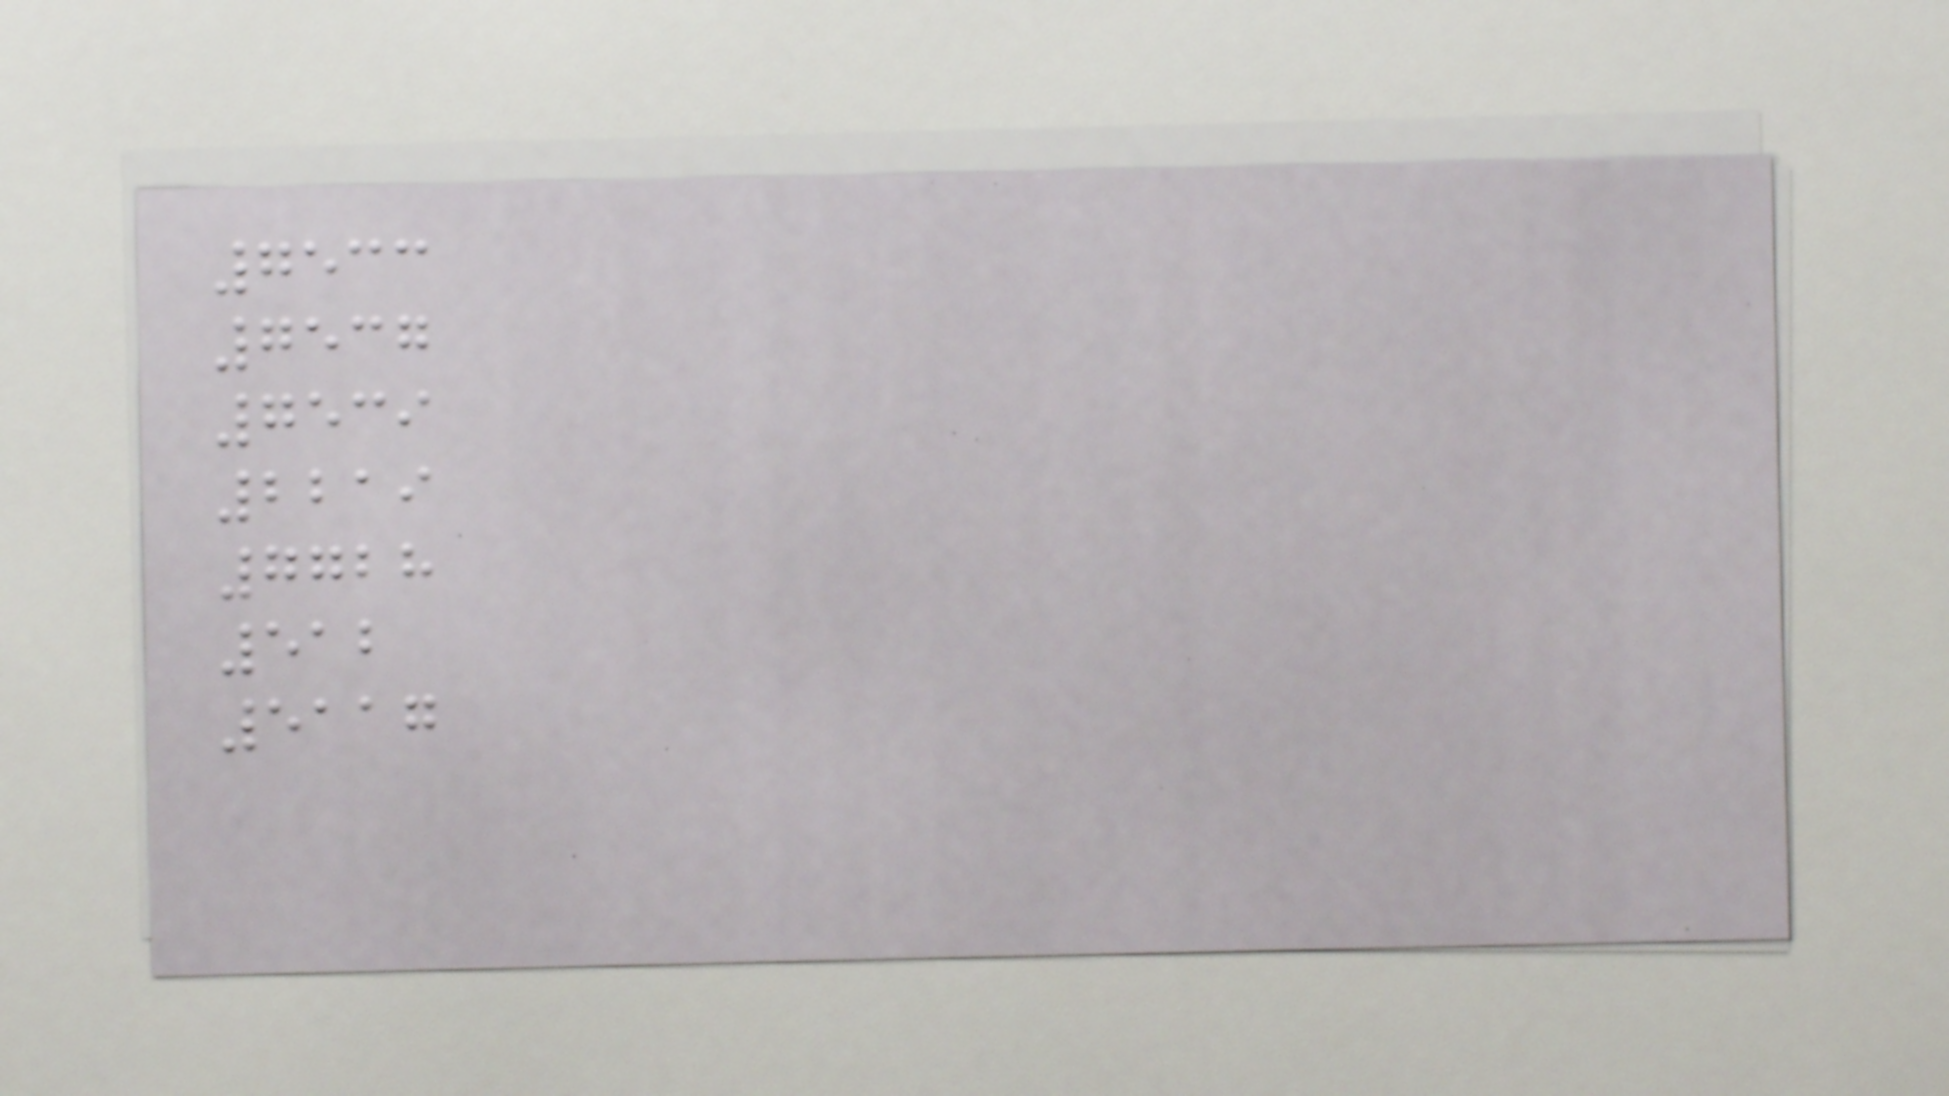7533
7537
7539
2219
7728
512
5117
